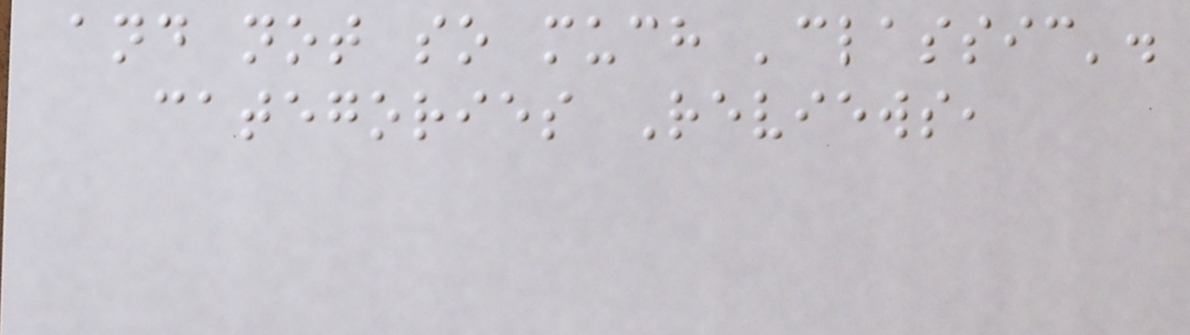and not so much 'classic'.
categories Reviews,
